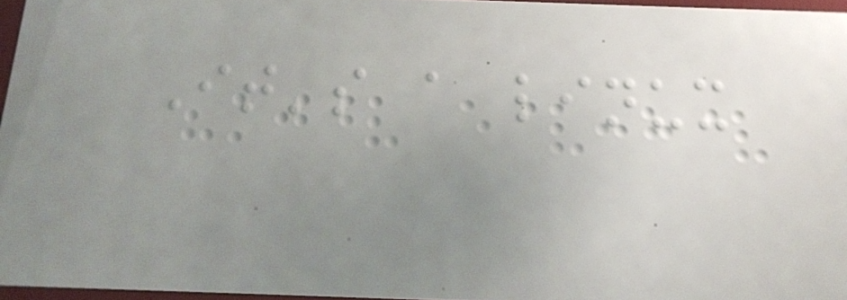It's a linux
